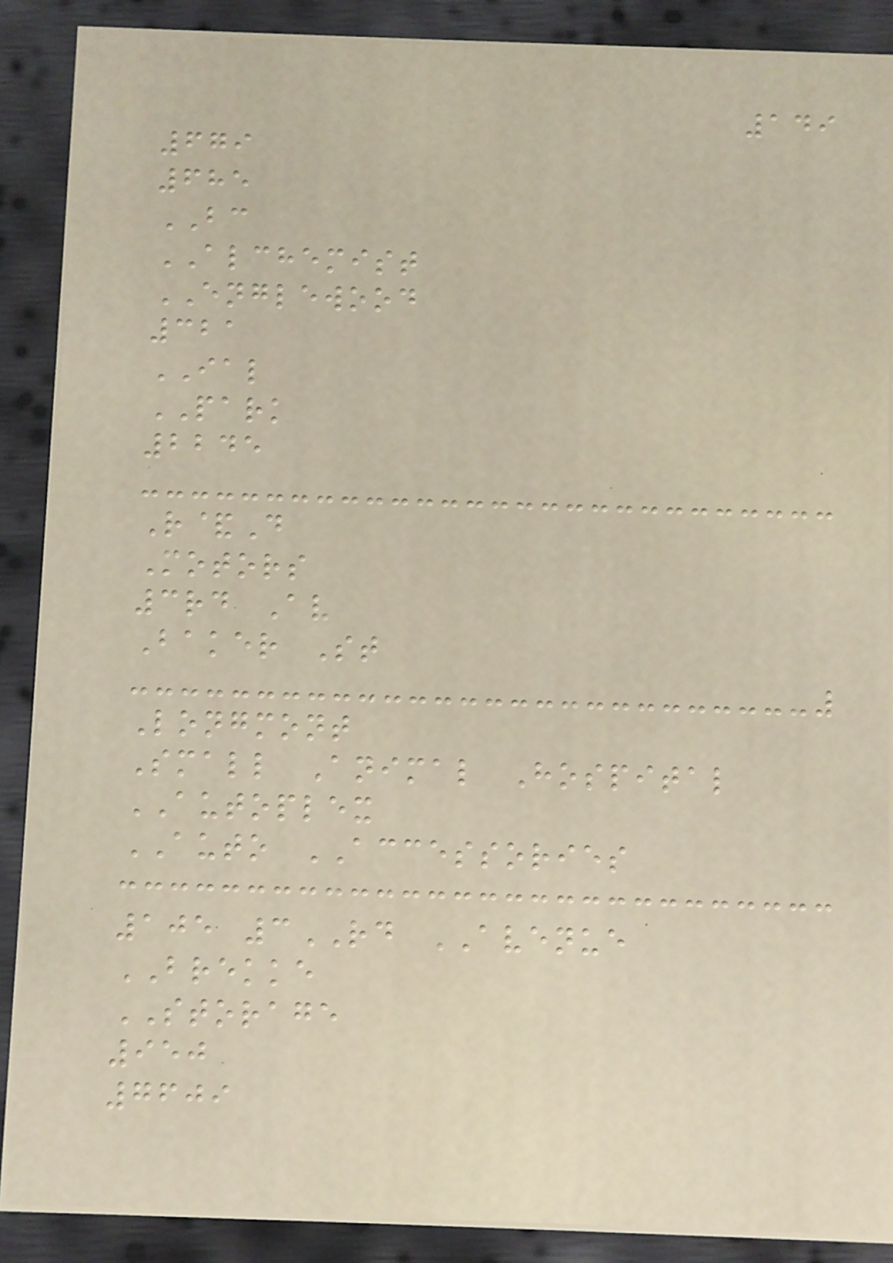149
679
685
BC
ALCHEMIST
ENGLEWOOD
321
IAL
PARK
2245
R&D
Motors
3rd Av
Baker St
Longmont
Small Animal Hospital
AUTOPLEX
AUTO ACCESSORIES
105 3RD AVENUE
BREKKE
STORAGE
950
7609
